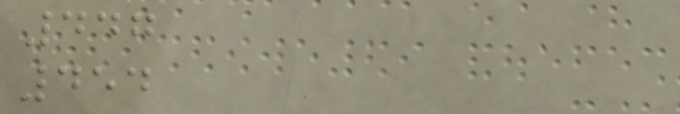447
454
